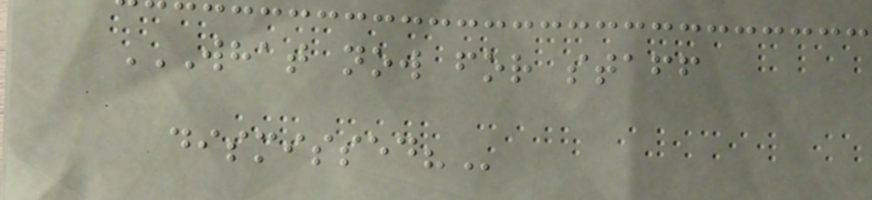WHAT NOW FOR STAFF
DISMISSED?
